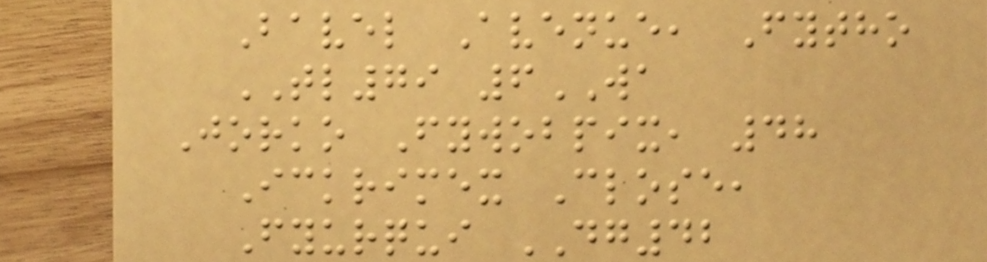Bavel Avenue, Fytho
TL79 6WA
Jorko Fywobpix, 48
Ickrimex Close,
Fyurqui DG42
